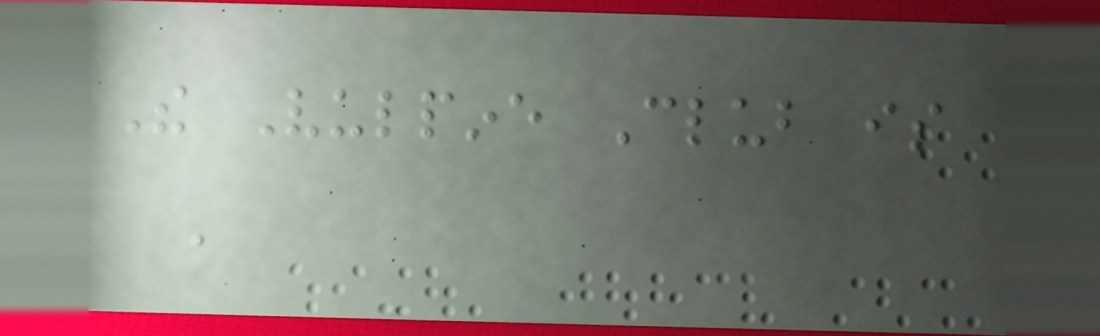The Vulpine Club is
a
